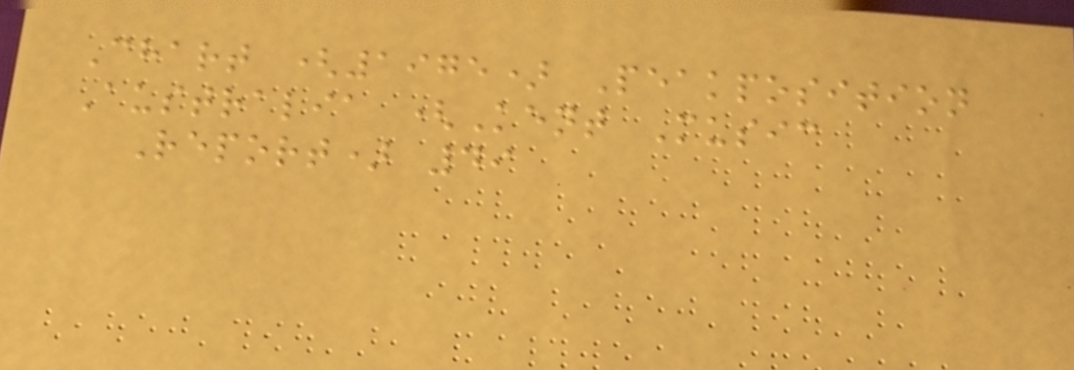Chart (1975) Peakposition
Australia (Kent Music
Report) 49
